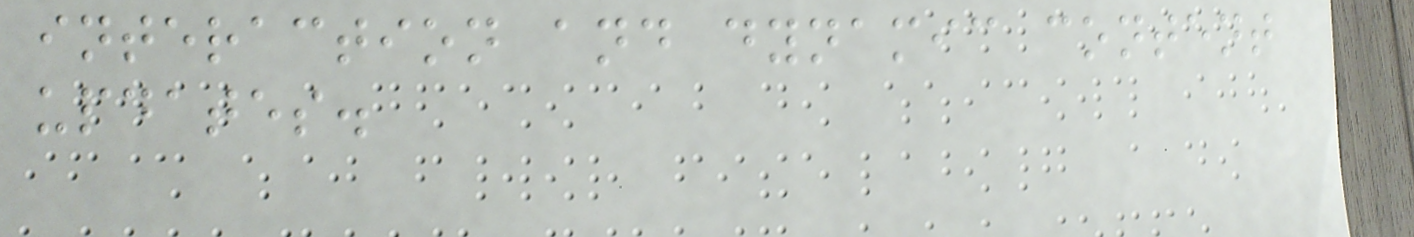interaction and dynamic content
updates.
